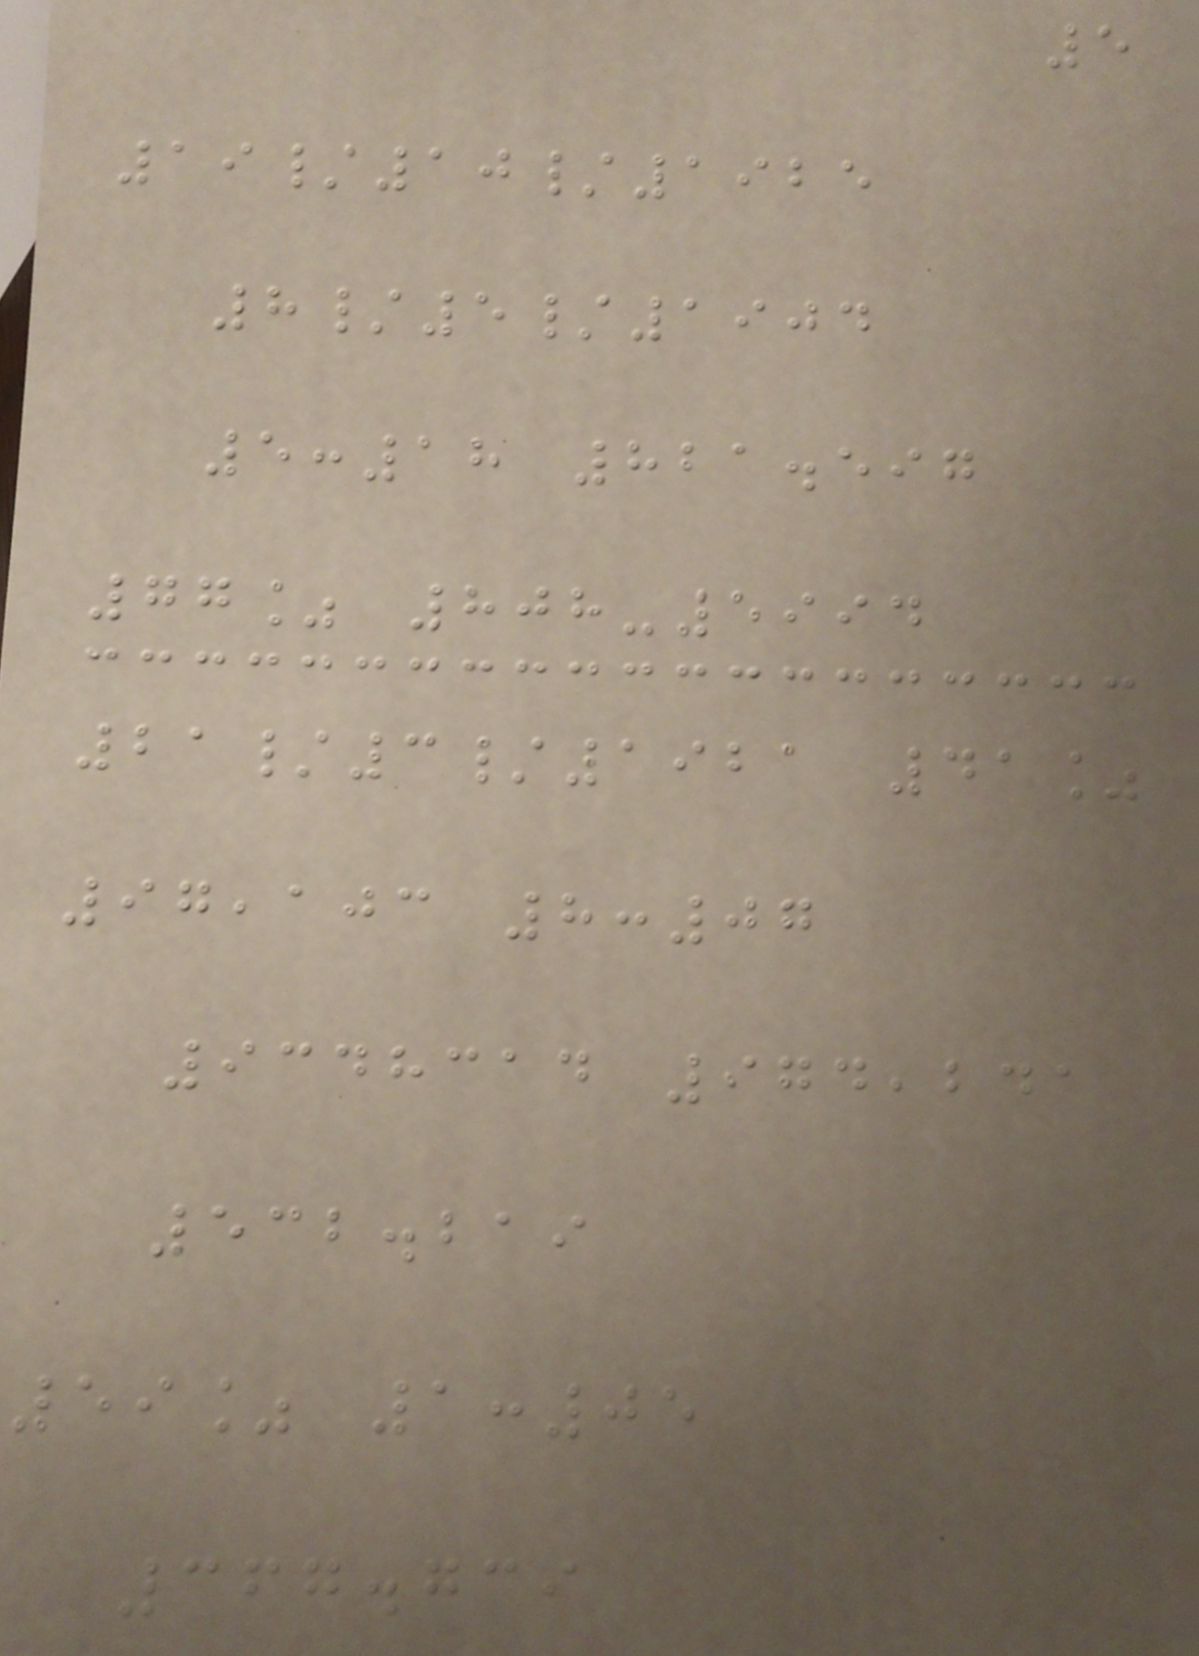5
19/10/1925
8/5/1904
5:18 821.597
77% 808-5994
21/3/1921 41%
97,103 8:07
9348314 974,241
532.219
59% 1:05
367.739
